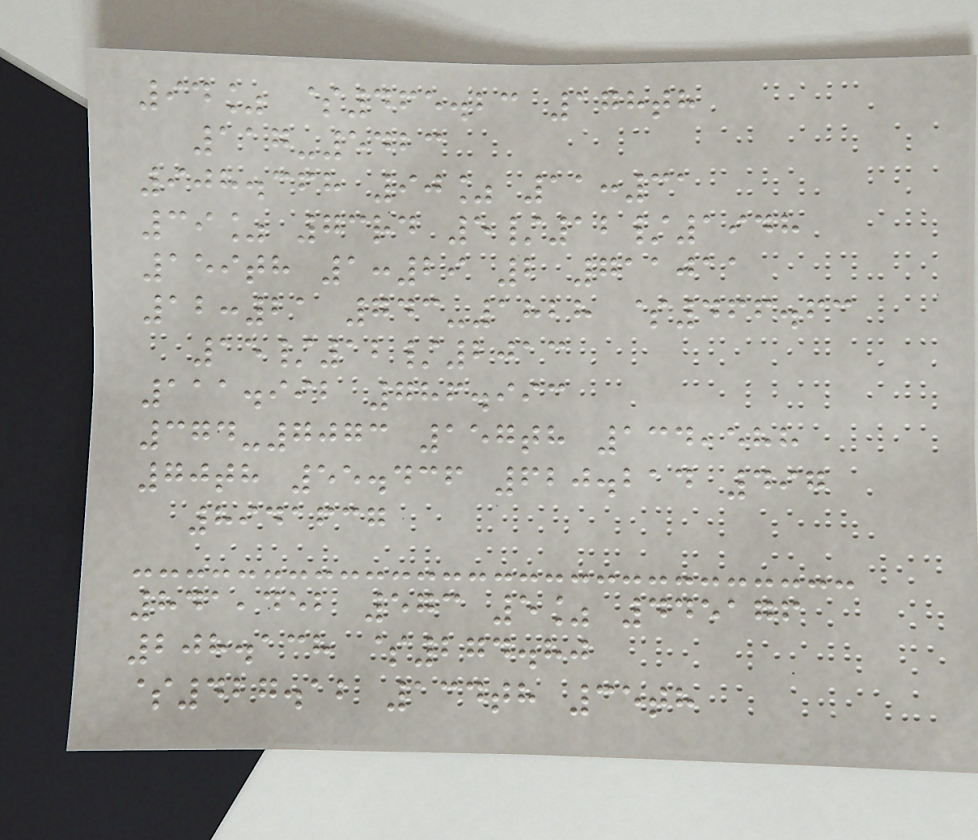94% $465.23 178th
117-5423
908.368 90% 11:31
39% 73rd 5/12/1948
159th 1:29 2 711011
12:21 743-1828 $466.63
15/12/2013
111.992 786.993
374-7073 157th 134,588
70th 55.436 620.214 497
8941637
841,452 573 5% 445176
208.138 $274.80
$427.12 134th 35th
